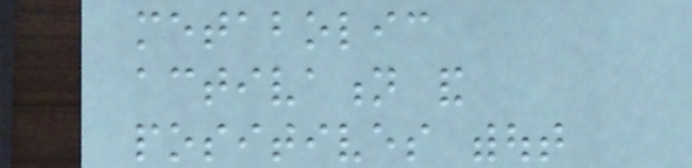metabolic
activation and
positives without
